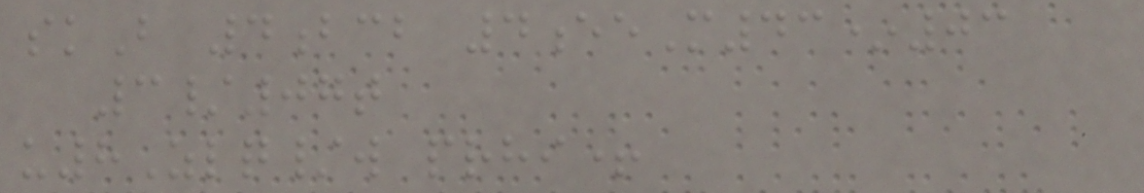skB 4bcb 4eeM43*03
3/07t
u8Zlq/w prhi+
